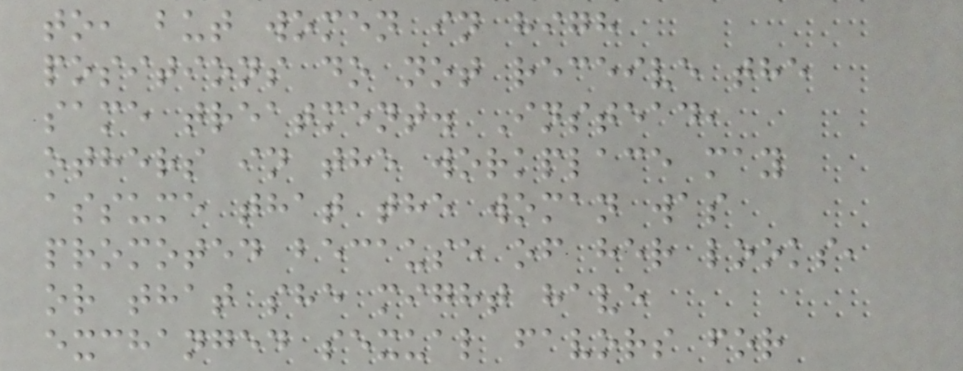to, but women in high
positions do not receive the
same treatment. Instead,
others in the workplace may
assume that the woman was
promoted because of her looks,
or that she might have
exchanged sexual favors for
